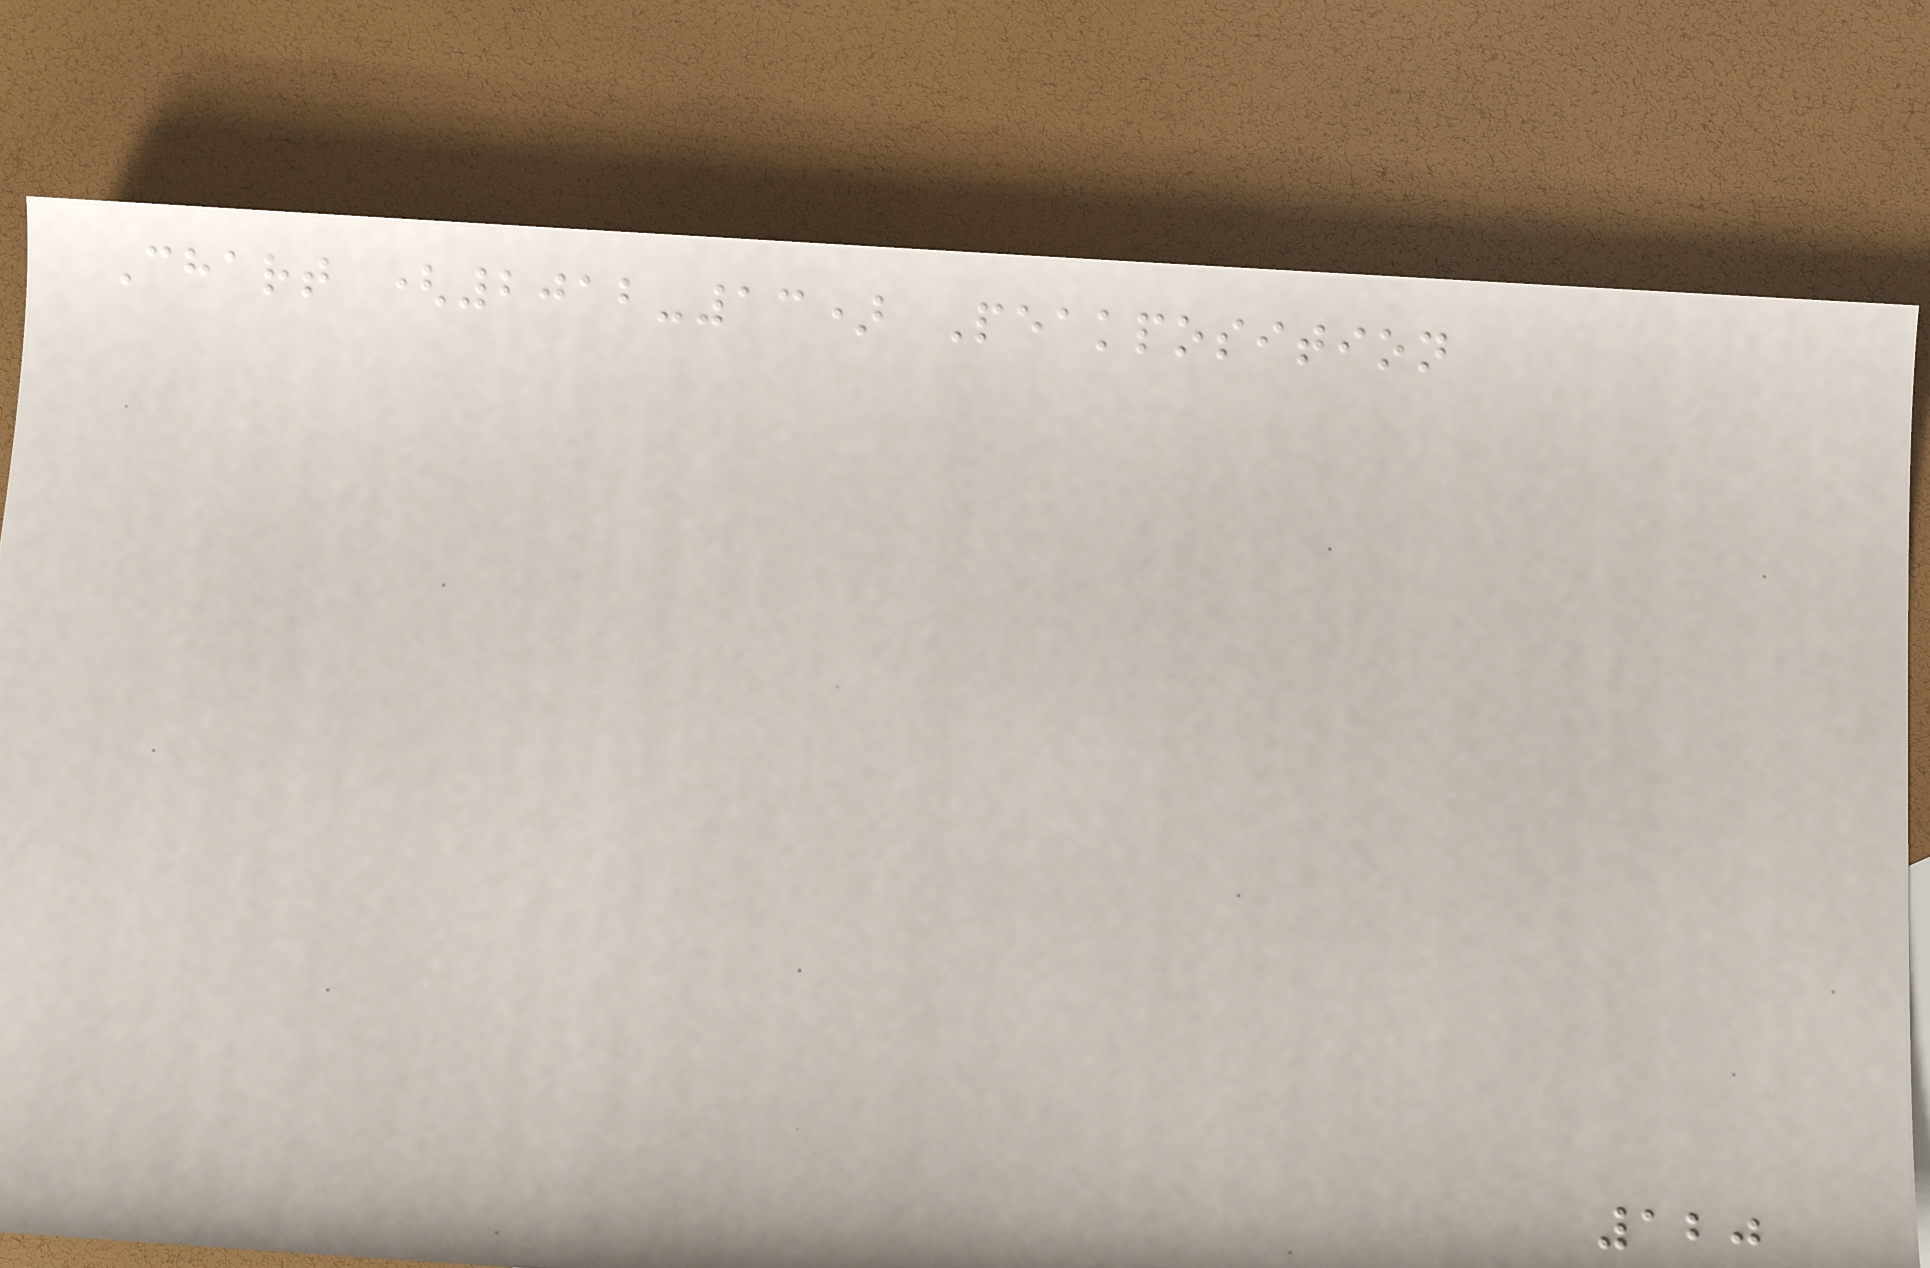Chart (2012-13) Peakposition
120
